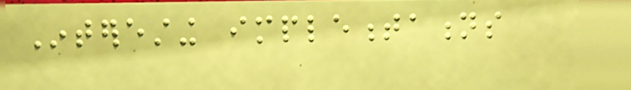Interesting implementations
